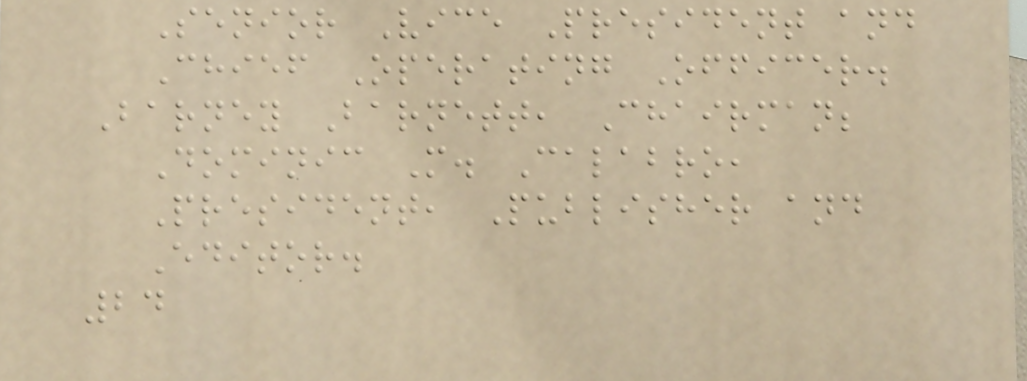Senior Vice President and
Chief Operating Officer.
Barney Barnett, Chairman;
Dominic M. Calabro,
President, Publisher and
Editor.
24
